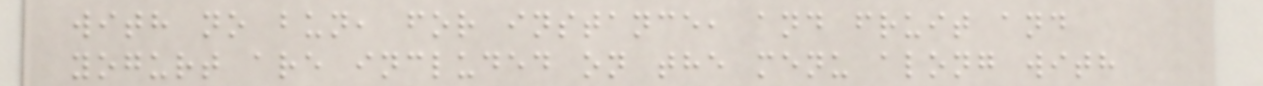with no bun, for instance, and fruit and
yogurt are included on the menu along with
